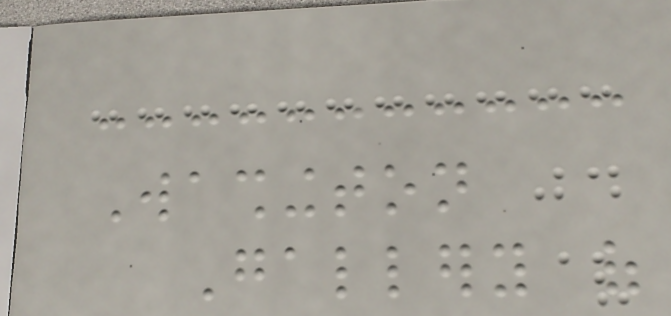Washington
Gallery of
